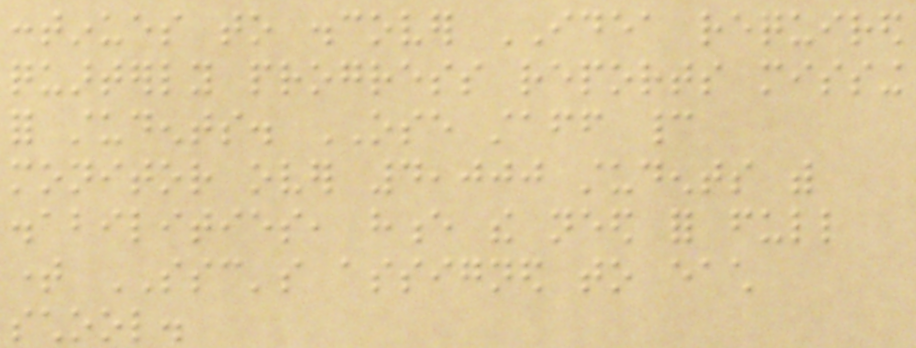continues to discover IDEA required
quarterly progress reports missing
for students. OSE staff cannot
monitor over 4,000 students with
disabilities, hence the need for full
time SSC's assigned to each
school.
